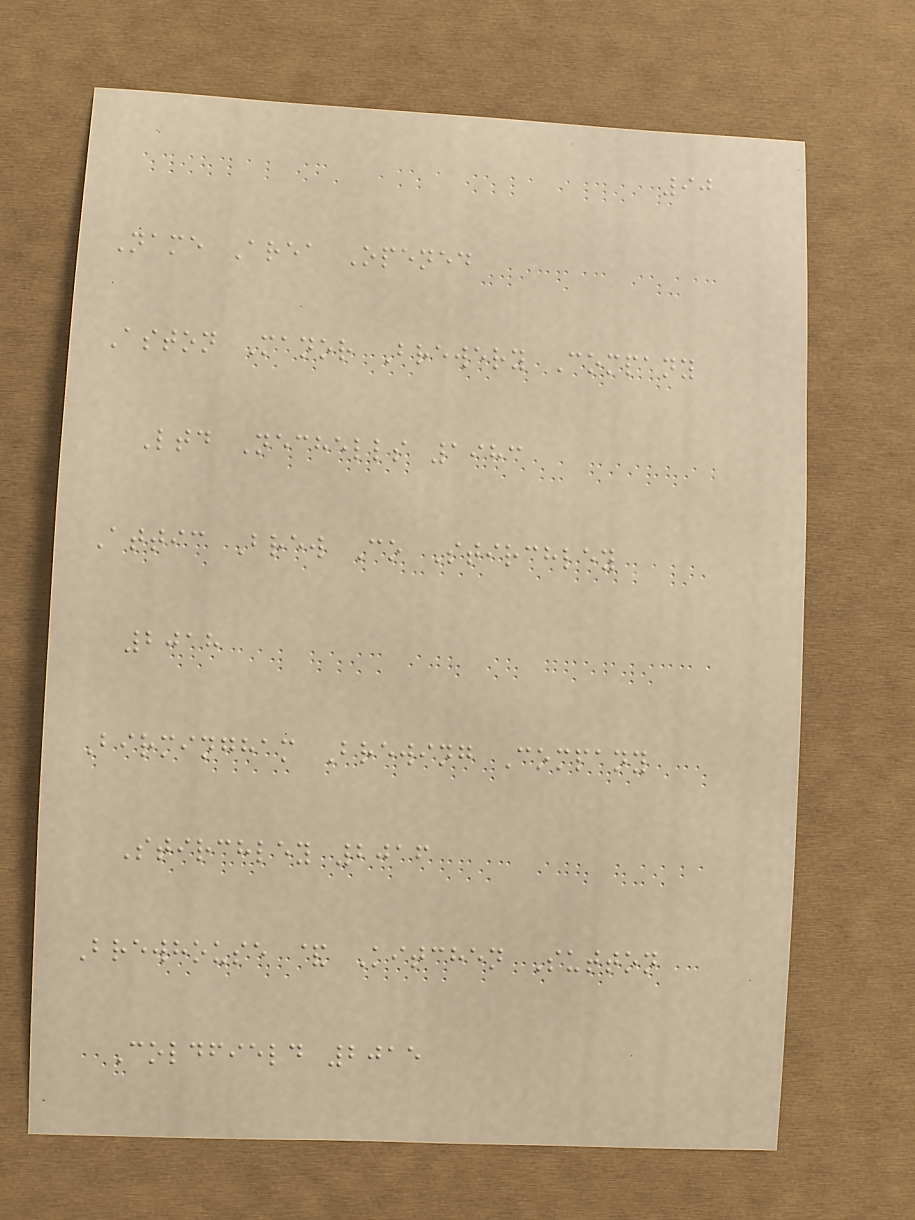90
Name Area Opened
Aston Manor Brewery Company
Ltd Nechells 1983
Attic Brew Co Stirchley
2018
Birmingham Brewing Company
Stirchley 2016
Brewhouse & Kitchen Sutton
Coldfield 2015
